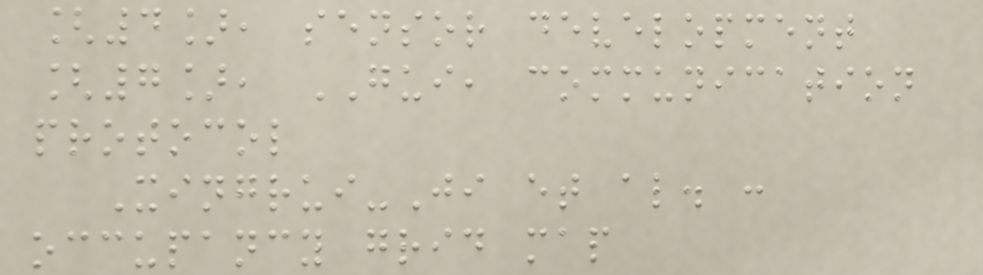[4], sensor development
[7], GUI, communication
protocol
Xingrui-Ji et al. :
occupancy grid map
